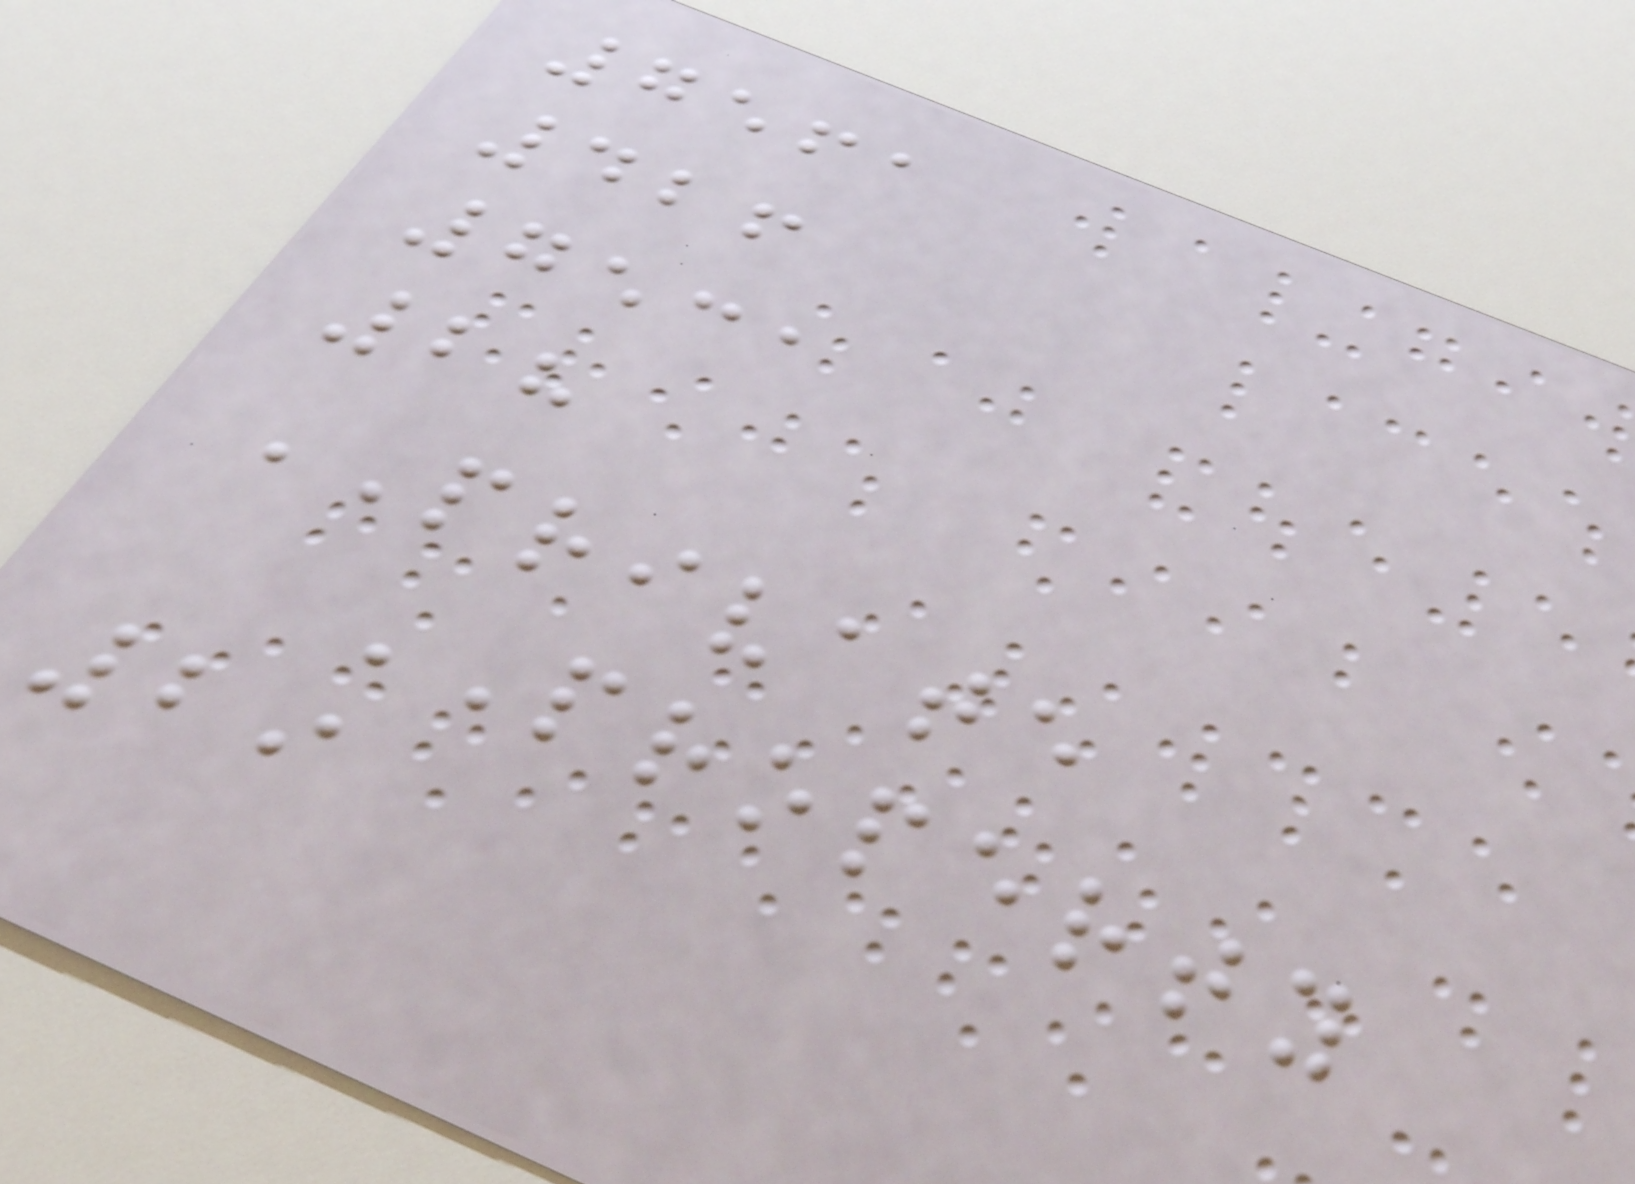7561
426
7531
28
PRIVATE
PROPERTY
29
